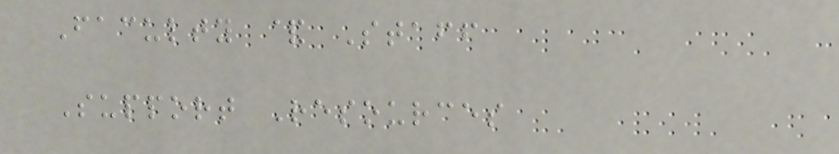Faculty & Staff
Support Resources
